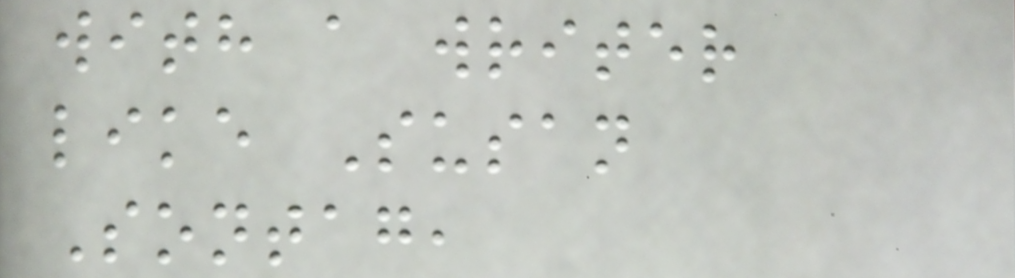with a writer
like Susan
Sontag,
